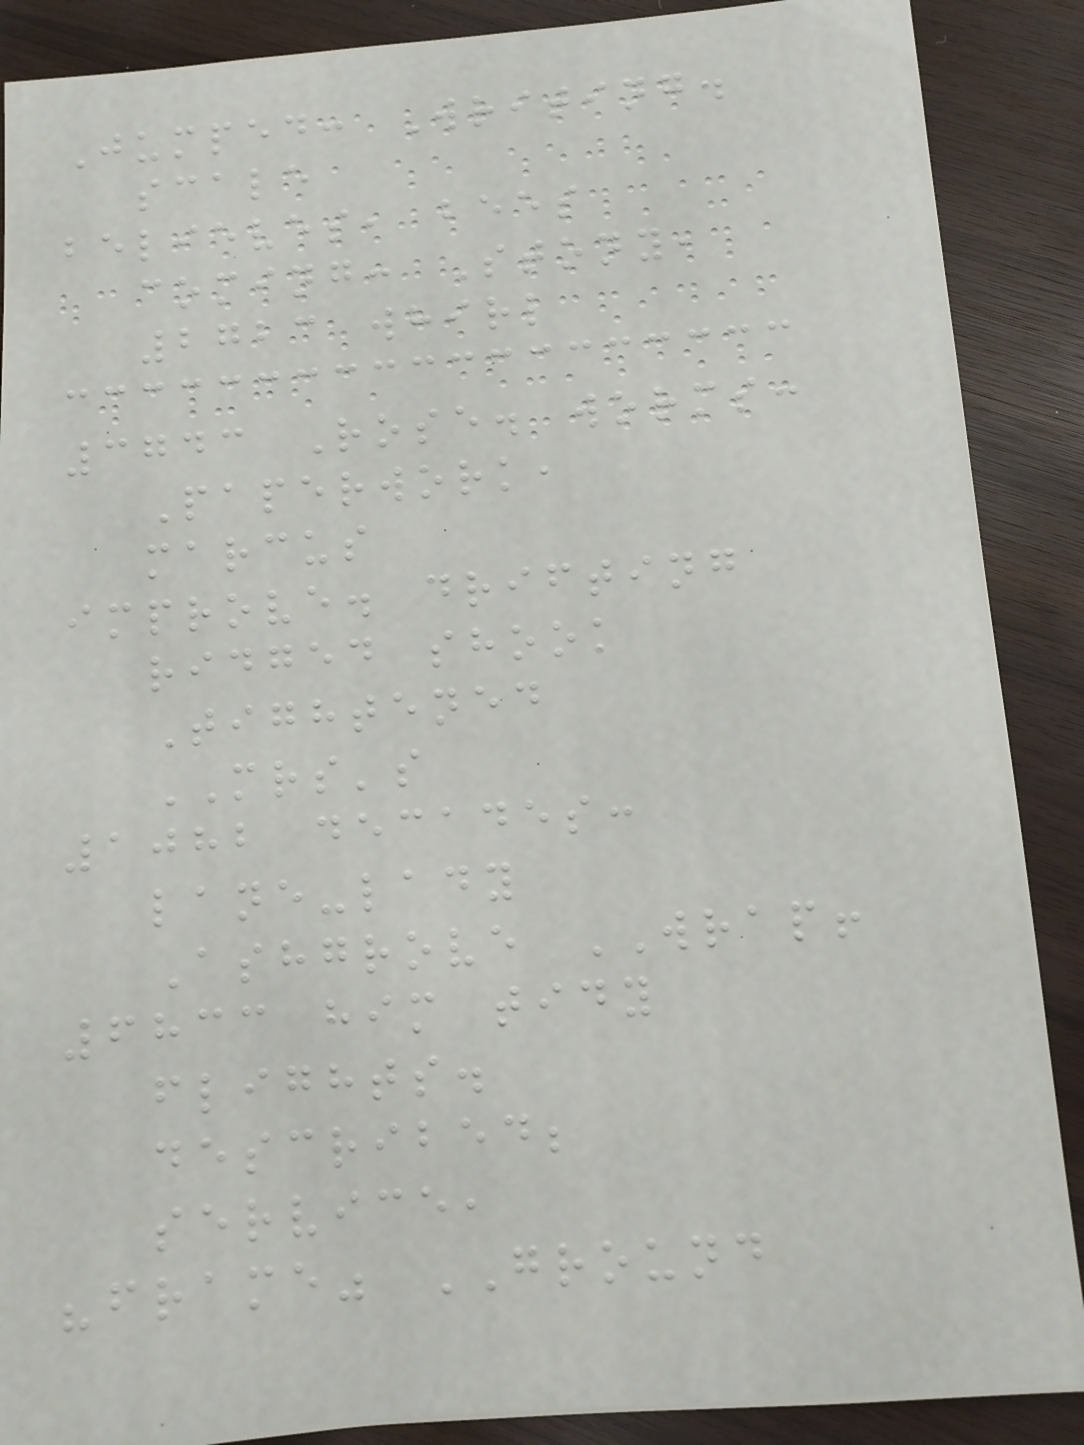Jumped: Writing.
scale
believes, bees
coming: Stony,
2723 whirl
3743 Rose. worms:
Paperwork,
marcus
improve. drifting
ridged shook
Tightened
MRS's
1082 decades:
lane-lady
Ashgrove WRAP!
6833 him tidy
flights.
described;
service,
"frame" GROUND
